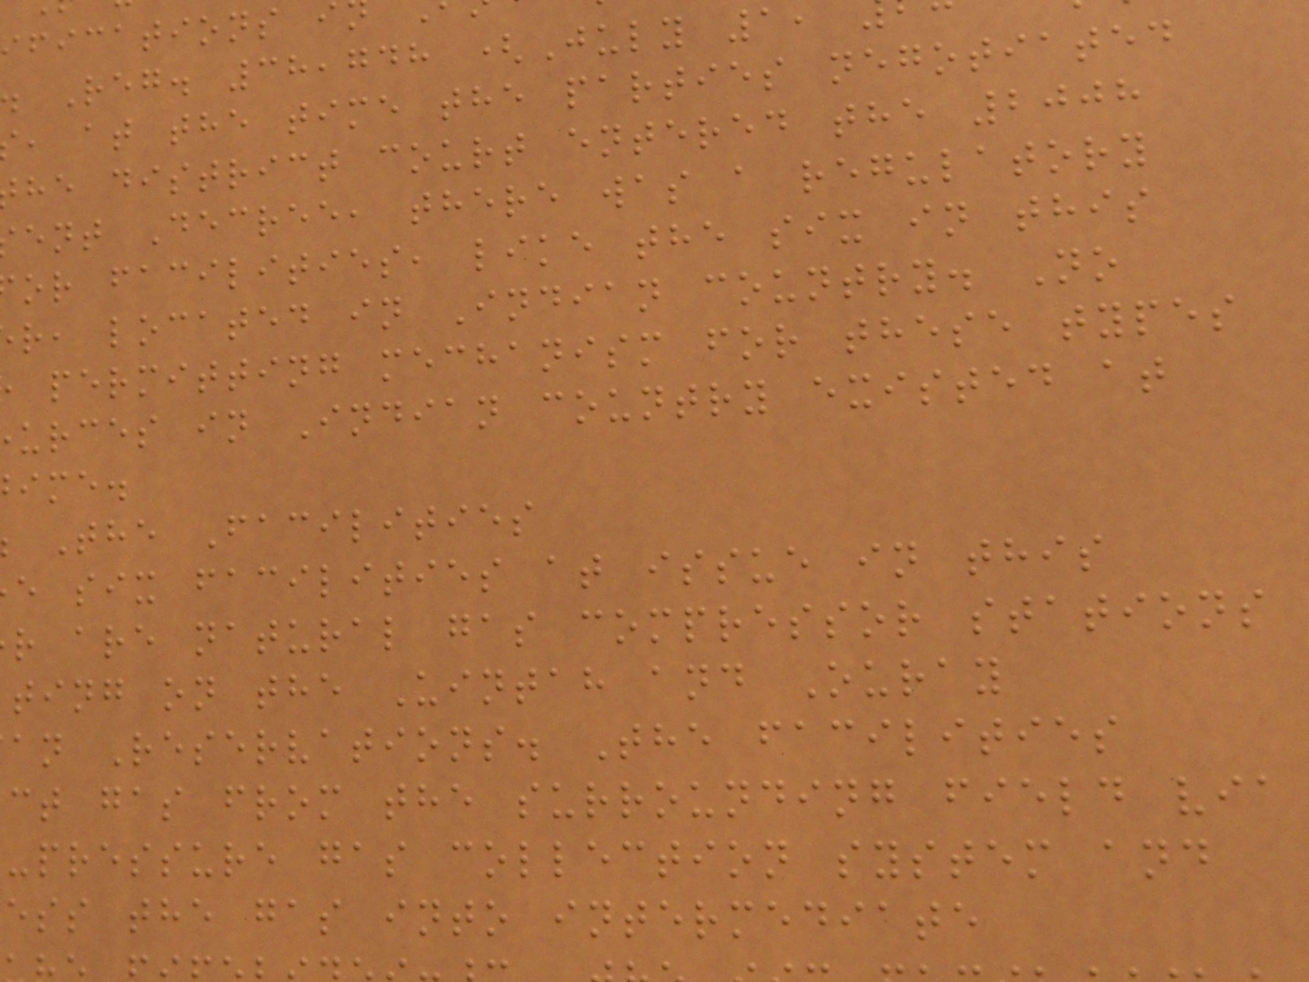ifications i
Reg. 38,748 (July 1,
, at the time the parties negotiated
he district court entered the 2008
ent Decree, there was a regulatory
or facilities, like the six in this
r, located in Indian country. No
permitting mechanism for these types
urces in Indian country existed at
ime.
The Facilities
e six facilities at issue in this
r are natural gas compressor stations
ting on the Uintah and Ouray
an Reservations. The facilities
ct gas from the surrounding field via
-pressure gas collection system and
ess the gas into intermediate
